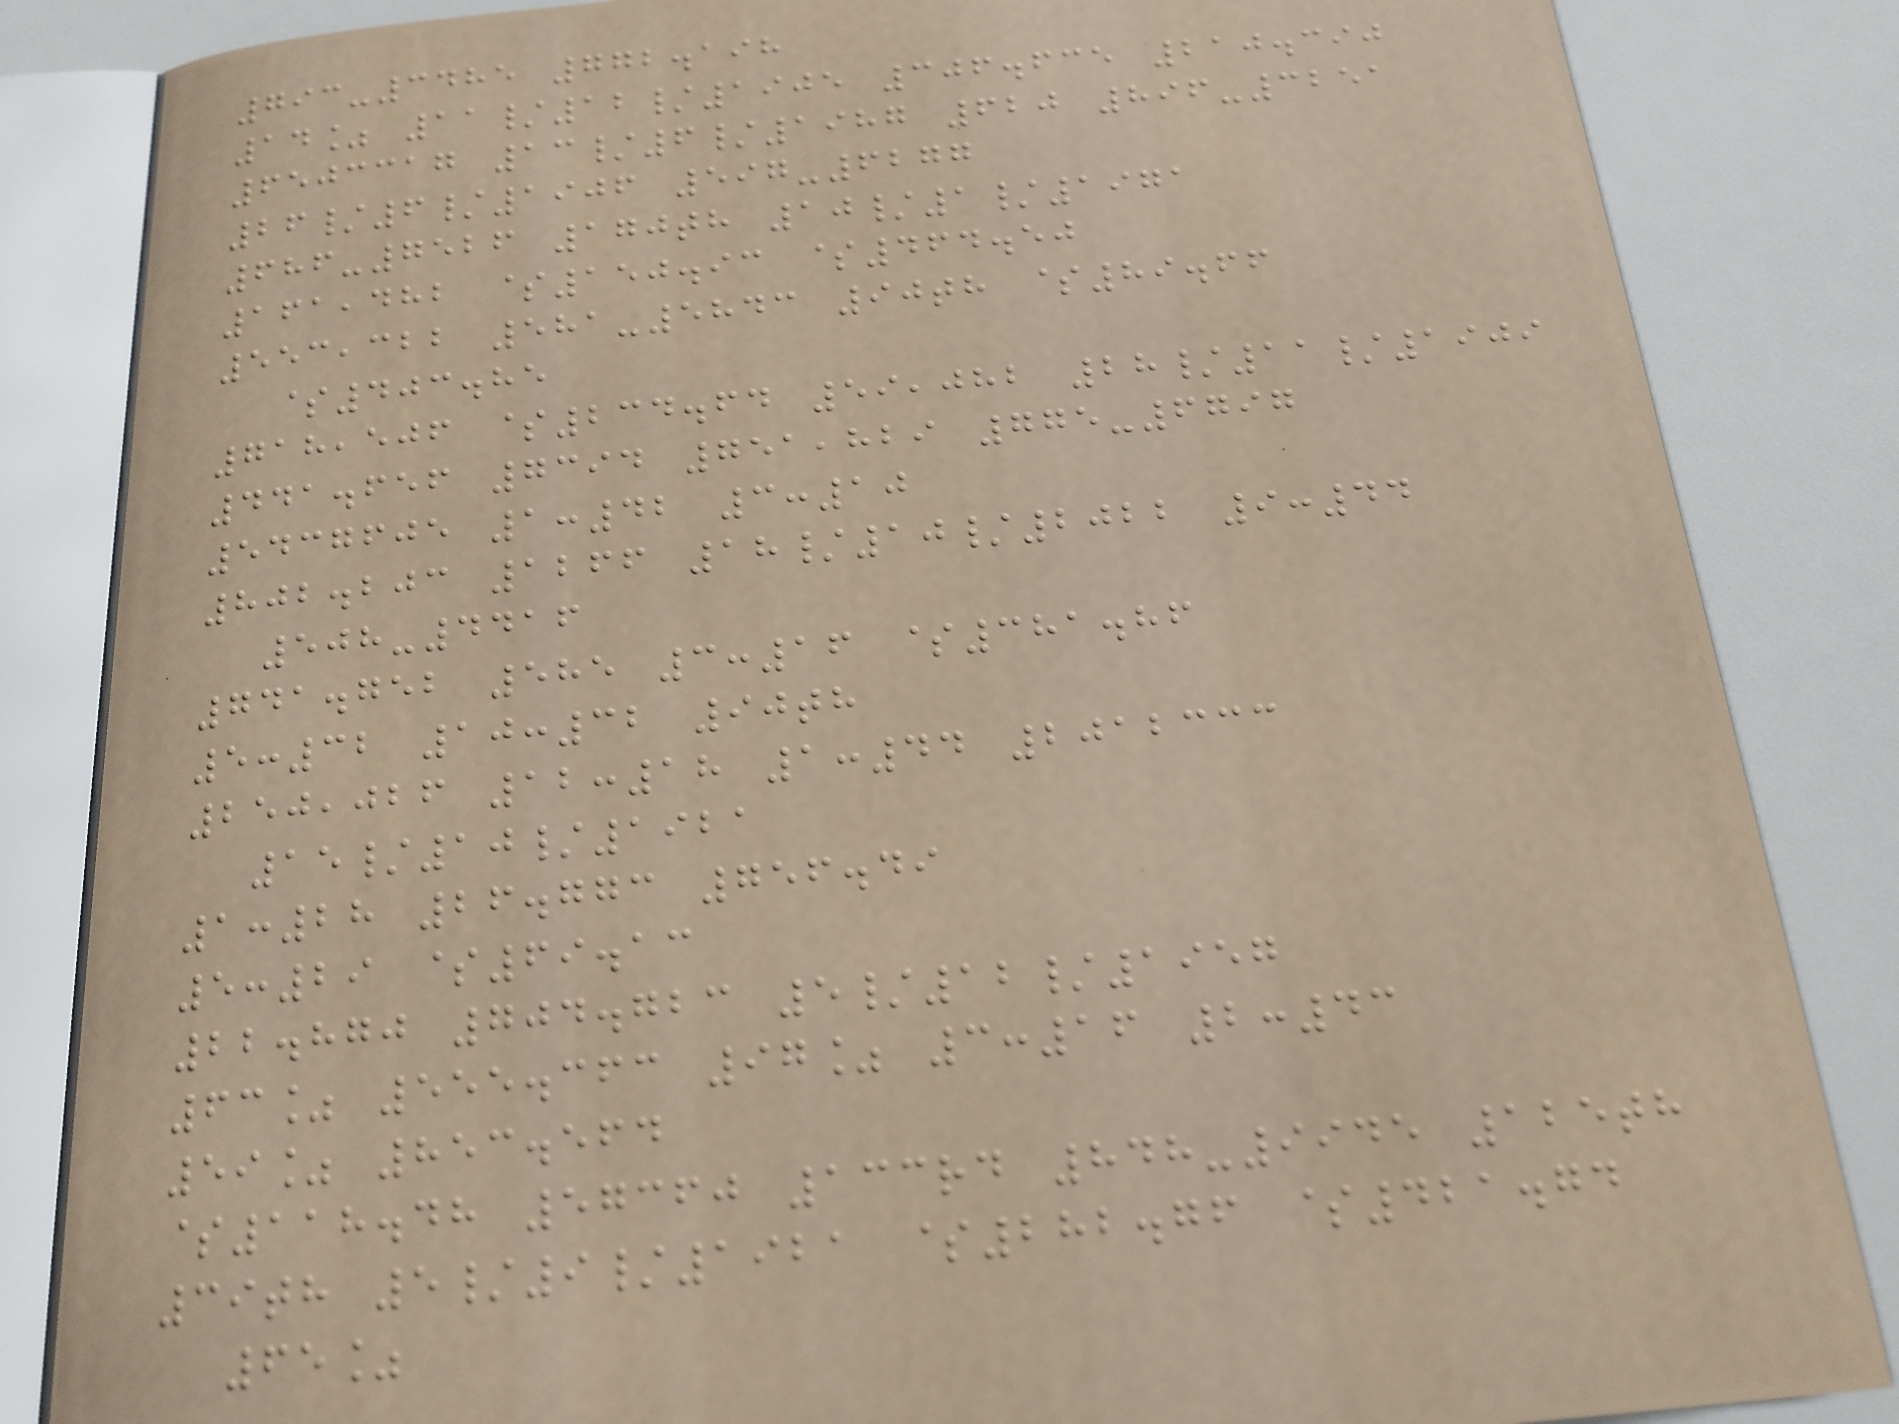793-3485 772.198
14% 11/12/1905 306.635 210.390
6503317 13/6/1987 620 896-3251
26/6/1906 597-6277
686-7526 170th 10/1/1971
161,482 $150.93 $464.50
553,322 581-5843 90th $89.66
$403.85
718,506 $234.64 59,082 28/11/1909
441.656 7394 751,829 775-6797
5437605 1:42 3:10
802.203 1266 18/10/2022 9:44
508-4416
741.752 585 3:16 $381.86
5:32 10:32 90th
250,026 12:18 1:44 2012333
15/10/1921
1:28 26.773 756.49
5:29 $69.13
22.870 704.723 5/12/1957
63% 555.363 97% 3:16 2:43
59% 853.564
$118.48 57360 133rd 848-9945 125th
39th 5/9/1921 $282.76 $421.74
65%
